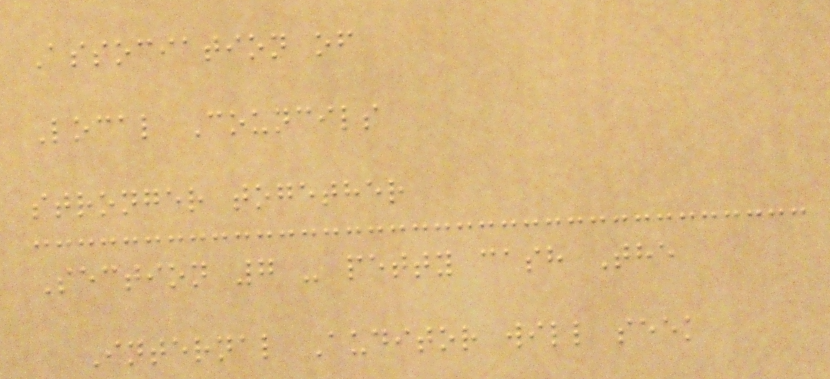Association of
Local Councils
stronger together
Section 7 - petty cash The
Internal Auditor will seek
